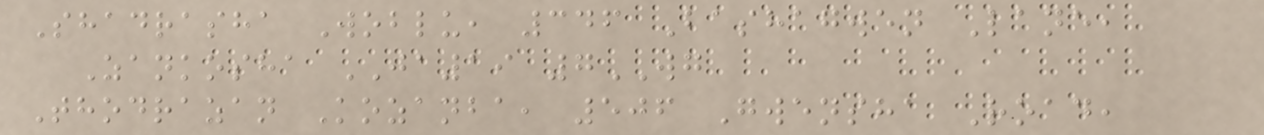Shadrasha Woblu, 346 Bashagwen Lane,
Zankosha JA19 7WG
Thodrazan Kozanba, 506 Gwensha Road,
